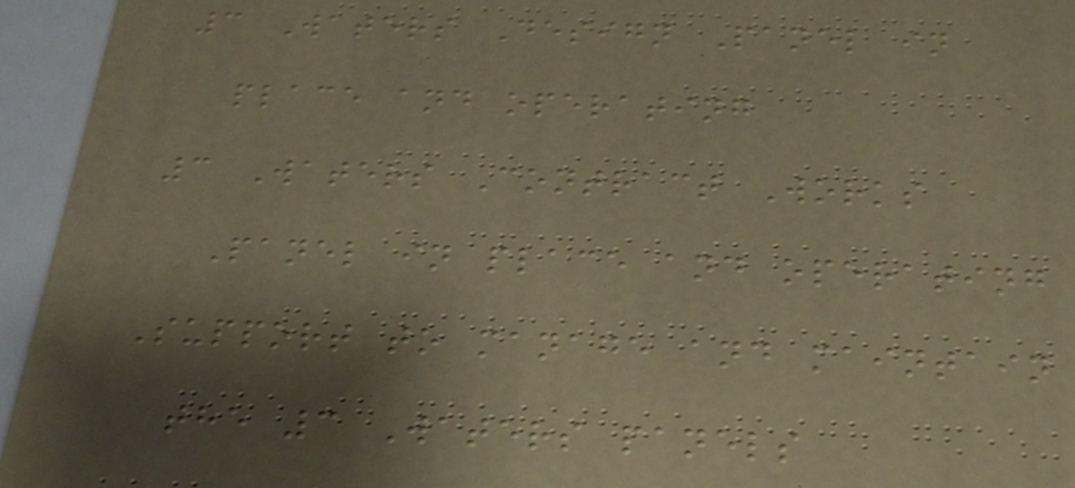3 Waters Design Panel in
place and operating
3 Waters Contract Works
Panel in place and operating
Support to manage and maintain
the 3 Waters panels
